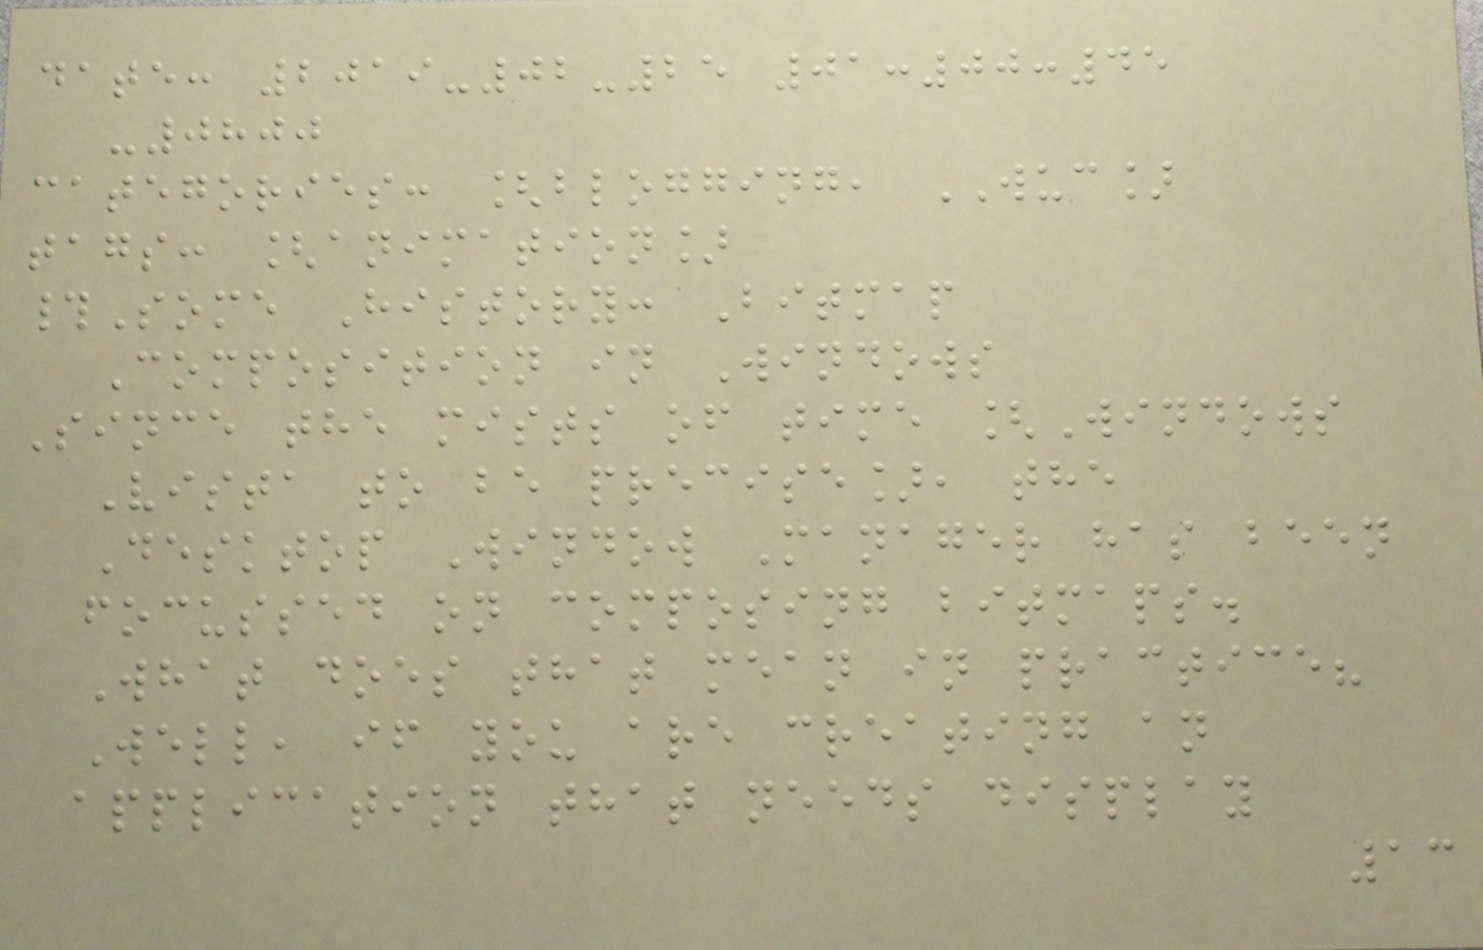date: 2019-02-25 01:00:45
-0800
categories: [blogging, WUC]
tags: [animation]
#Some History: Bitmap
Composition in Windows
Since the mists of time [Windows
Vista to be precise], the
Desktop Window Manager has been
focussed on composing bitmaps.
What does that mean in practice?
Well, if you are creating an
application that needs display
13
